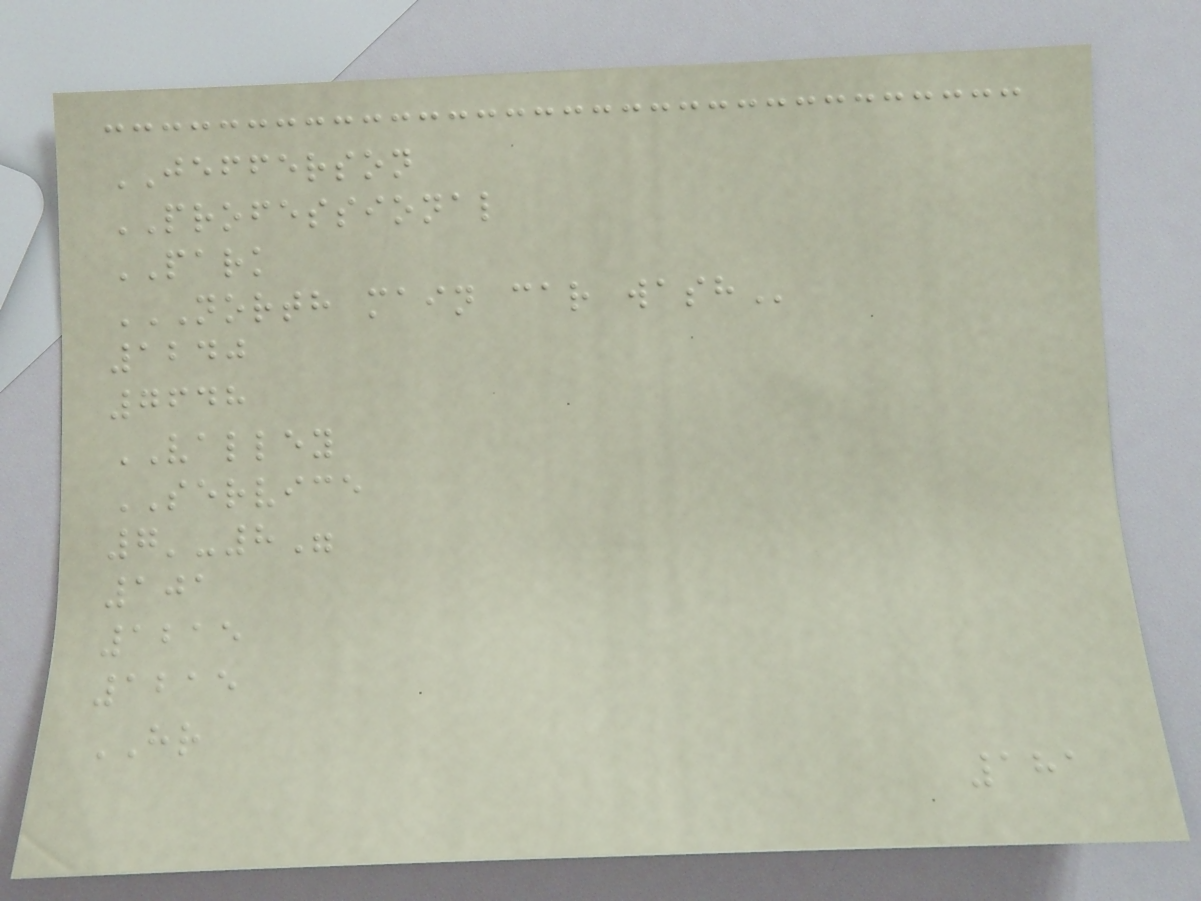JEFFERSON
PROFESSIONAL
PARK
NORTH MAIN CAR WASH
1240
7648
VALLEY
SERVICE
7'-8"
101
1215
1215
HR
181
